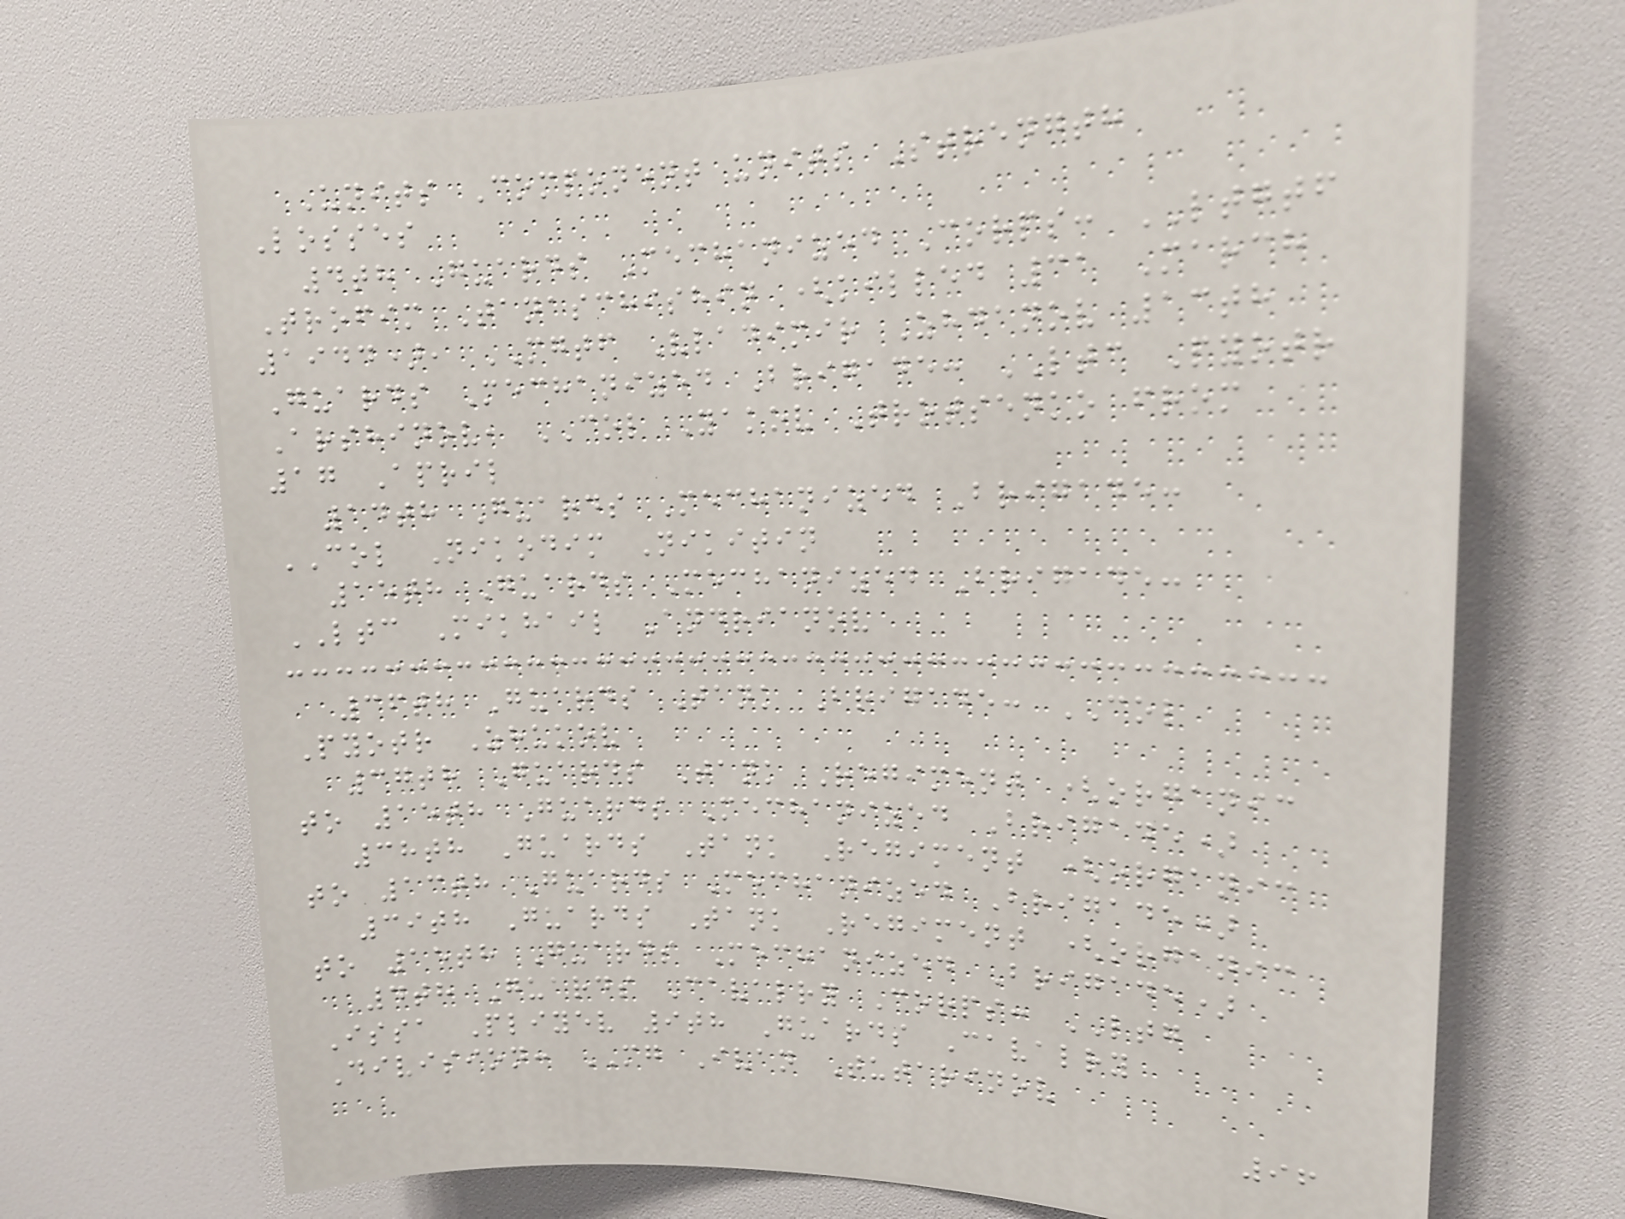Units Component units Strength
Losses
4th Guards Mechanized Corps: LTGTF
Trofim Tanaschishin (killed 31 March
1944), MGTF Vladimir Zhdanov 13th
Guards Mechanized Brigade: LTC Pyotr
Arshinov, COL Yakov Trotsenko from
17 April
14th Guards Mechanized Brigade:
COL Nikodim Nikitin
15th Guards Mechanized Brigade:
LTC Mikhail Andrianov
36th Guards Tank Brigade: COL
Pyotr Zhukov
37th Guards Tank Regiment (organic
to 15th Guards Mechanized Brigade)
38th Guards Tank Regiment (organic
to 13th Guards Mechanized Brigade)
39th Guards Tank Regiment (organic
to 15th Guards Mechanized Brigade)
4th Guards Cavalry Corps: LTG
Issa Pliyev 9th Guards Cavalry
Division: MG Ivan Tutarinov
96
